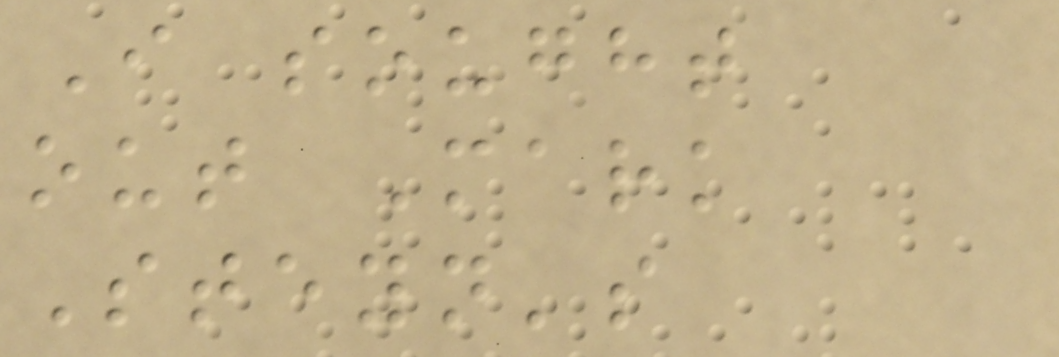I sought
out Mark
Steyn's
